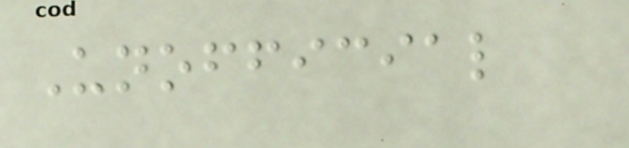Unofficial
